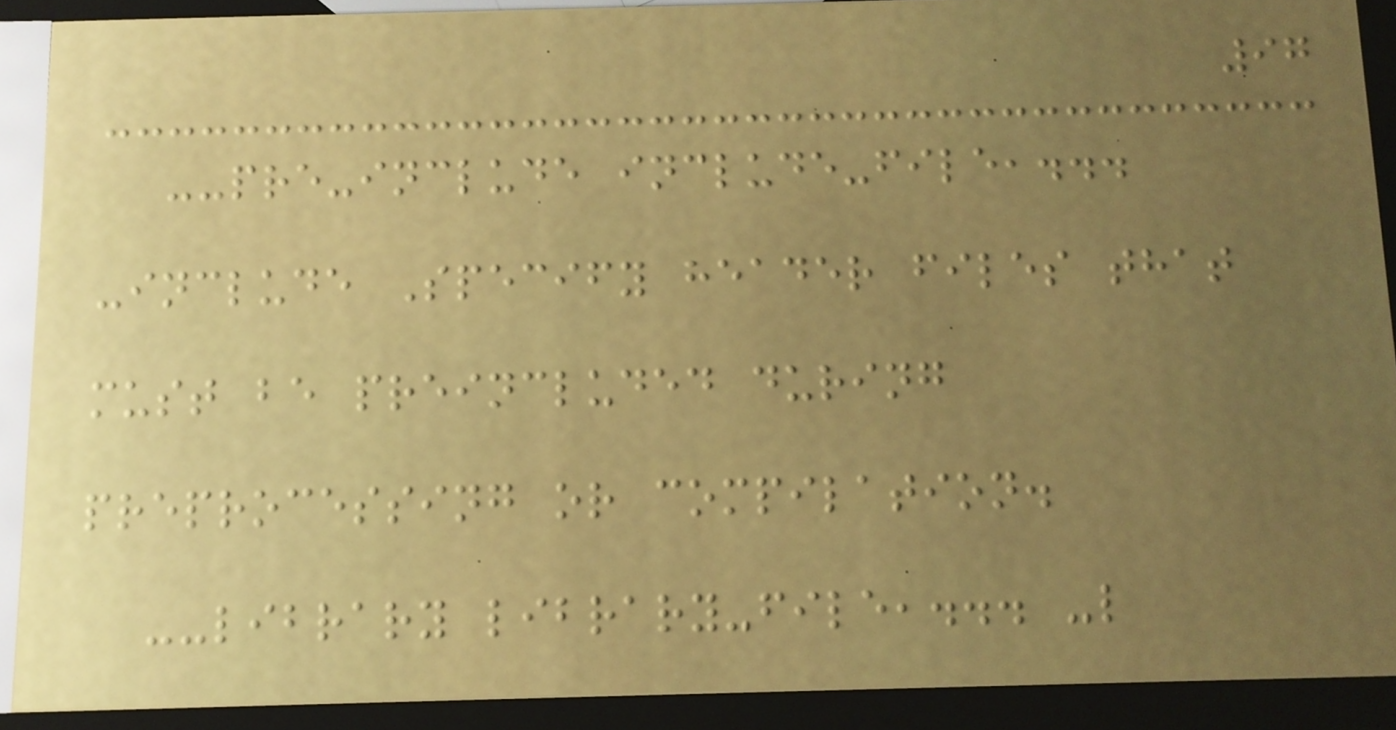97
--pre-include include-file,...
-include Specify header files that
must be preincluded during
preprocessing or compilation.
--library library-file,... -l
